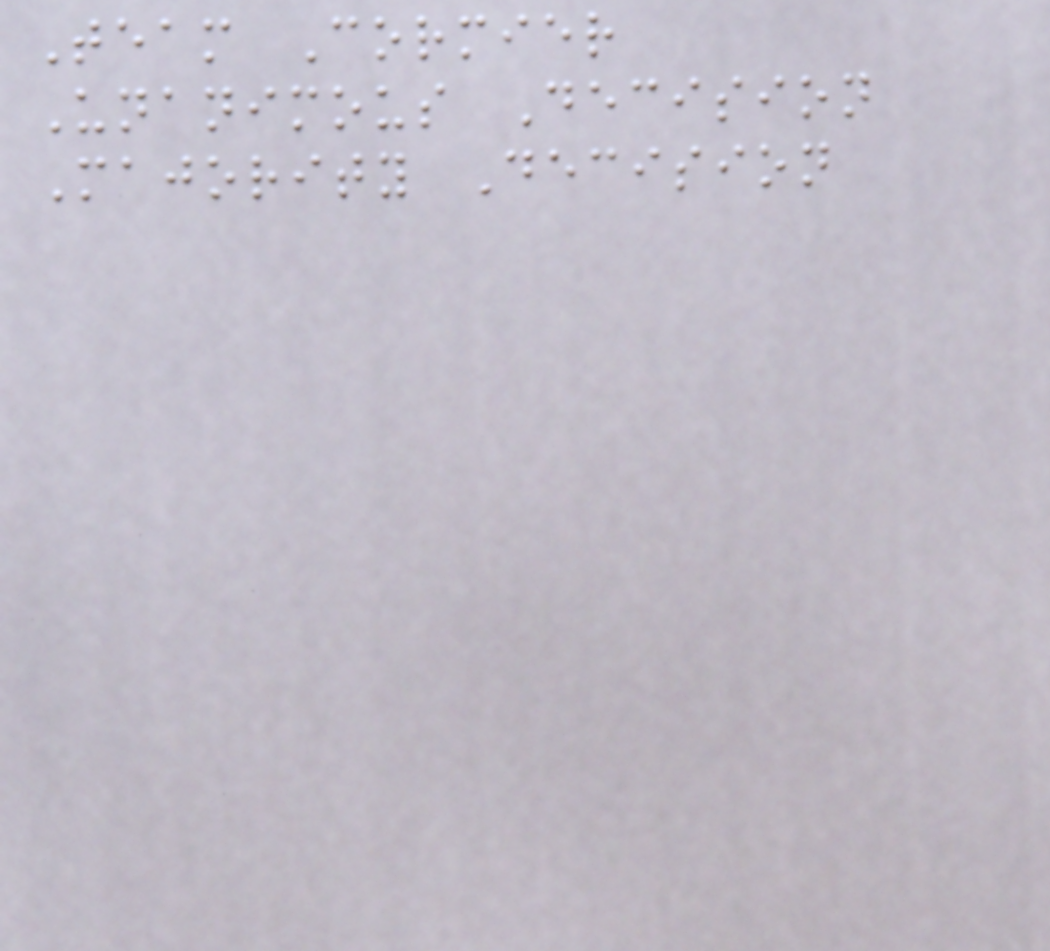Team Cormier
Unanimous Decision
Majority Decision
